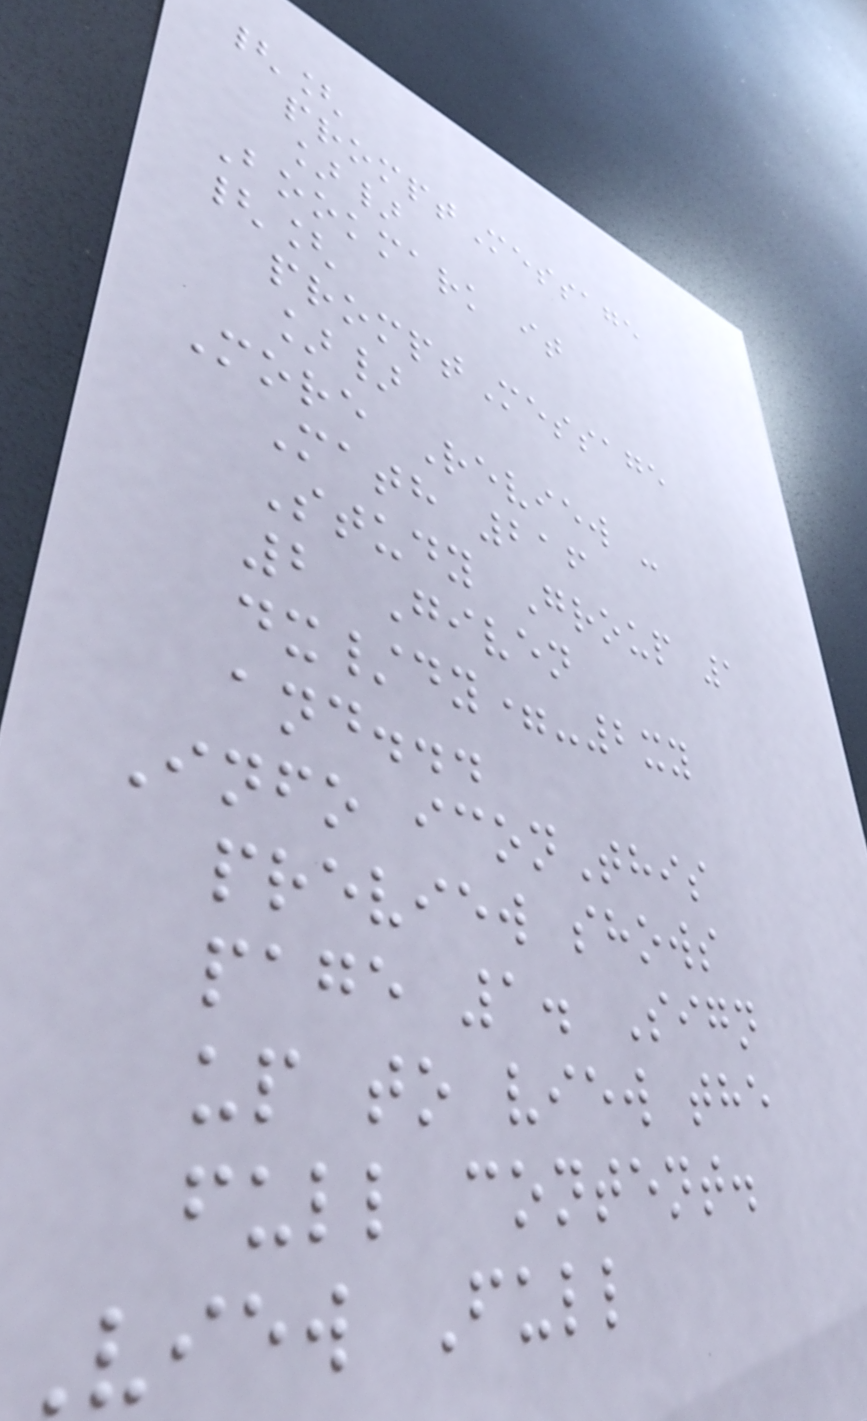{[
promptMessage
]}
Bookmark it
{[
promptMessage
]}
More Review -
Math 216
Study Group 1
2 Given
dx/dy=-2xy
and...
Info iconThis
preview shows
page 1. Sign
up to view the
full content.
View Full
